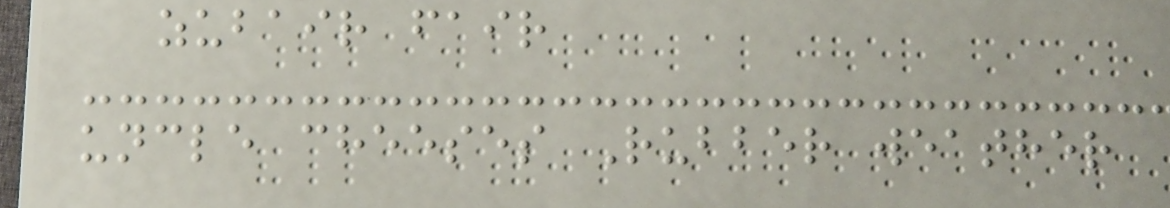zubair fair
uncle cheeses Rubber weather
